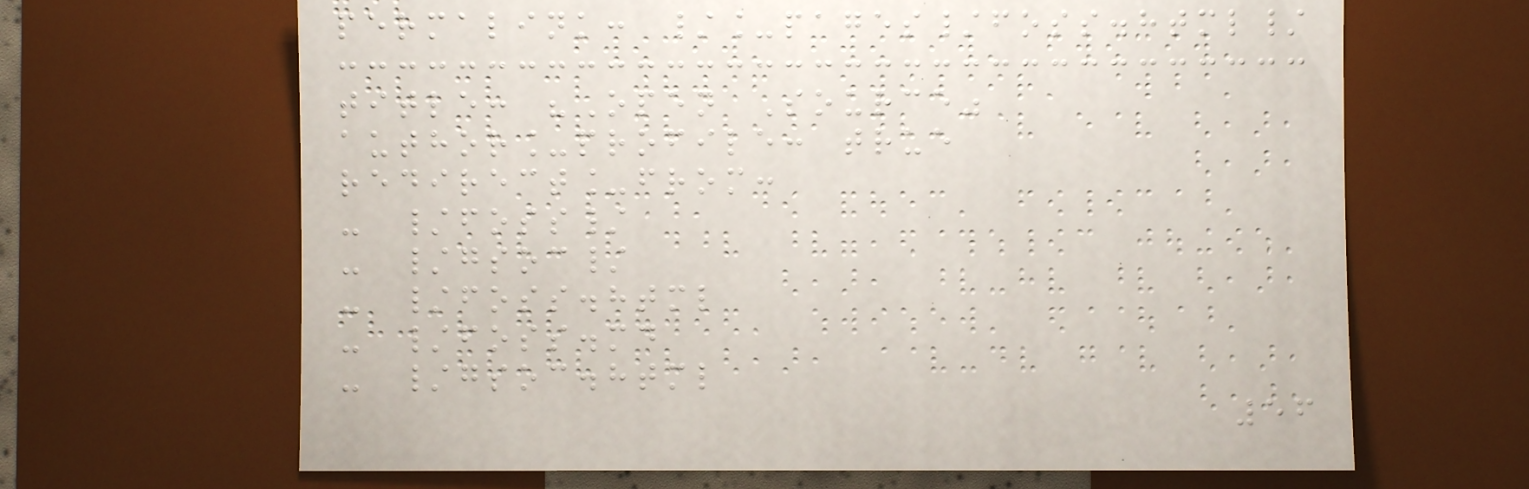permalink: /_pages/foss.html/
title: "Open Source"
author_profile: true
redirect_from:
- /foss/
- /gsoc/
- /foss.html
- /foss.md
- /gsoc.html
56
